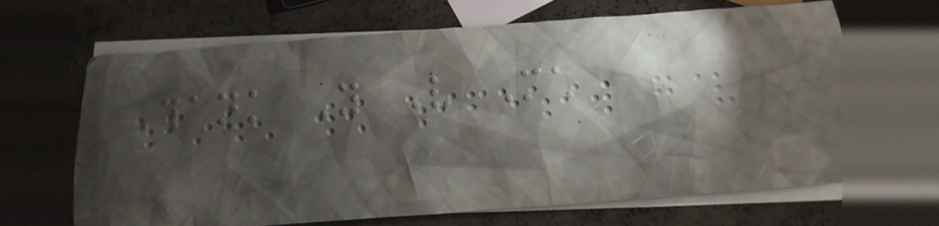Thank You Very Much
